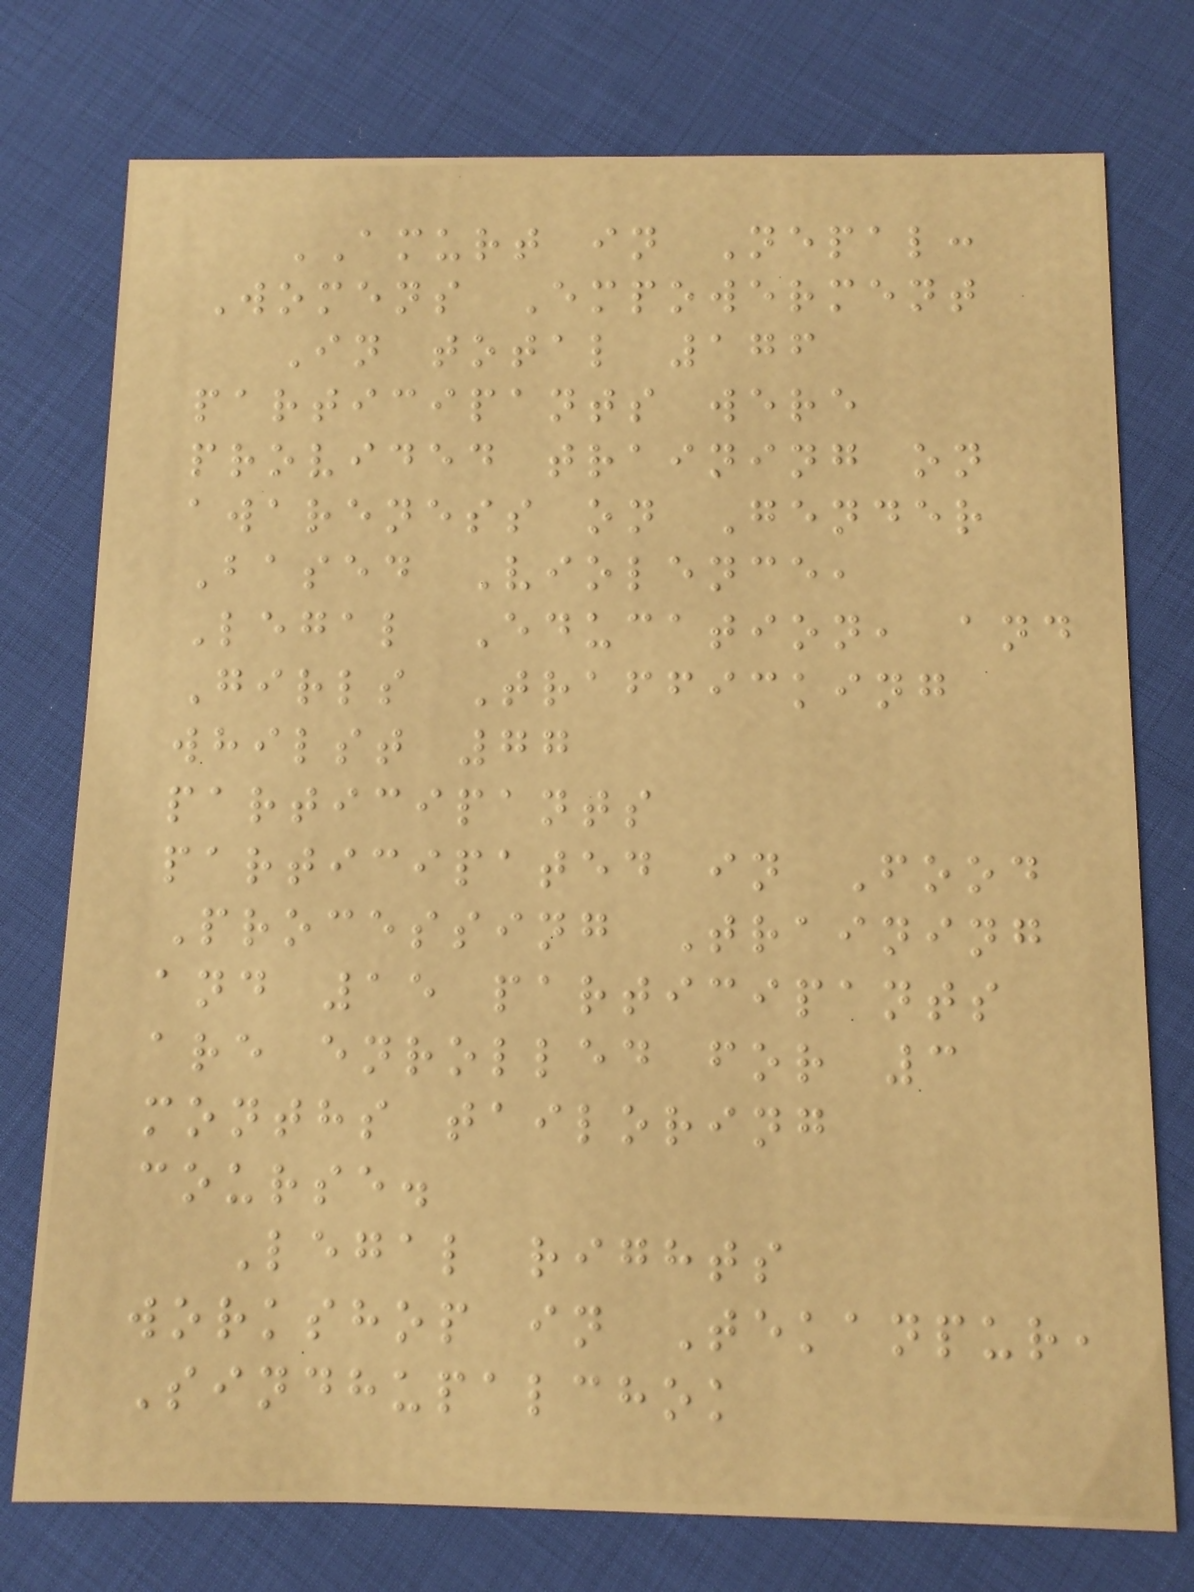AMURT in Nepal:
Womens Empowerment
In total 176
participants were
provided training on
awareness on Gender
Based Violence,
Legal Education, and
Girls Trafficking
whilst 77
participants
participated in Food
Processing Training
and 15 participants
are enrolled for 3
months tailoring
course.
Legal rights
workshop in Tekanpur,
Sindhupalchok
